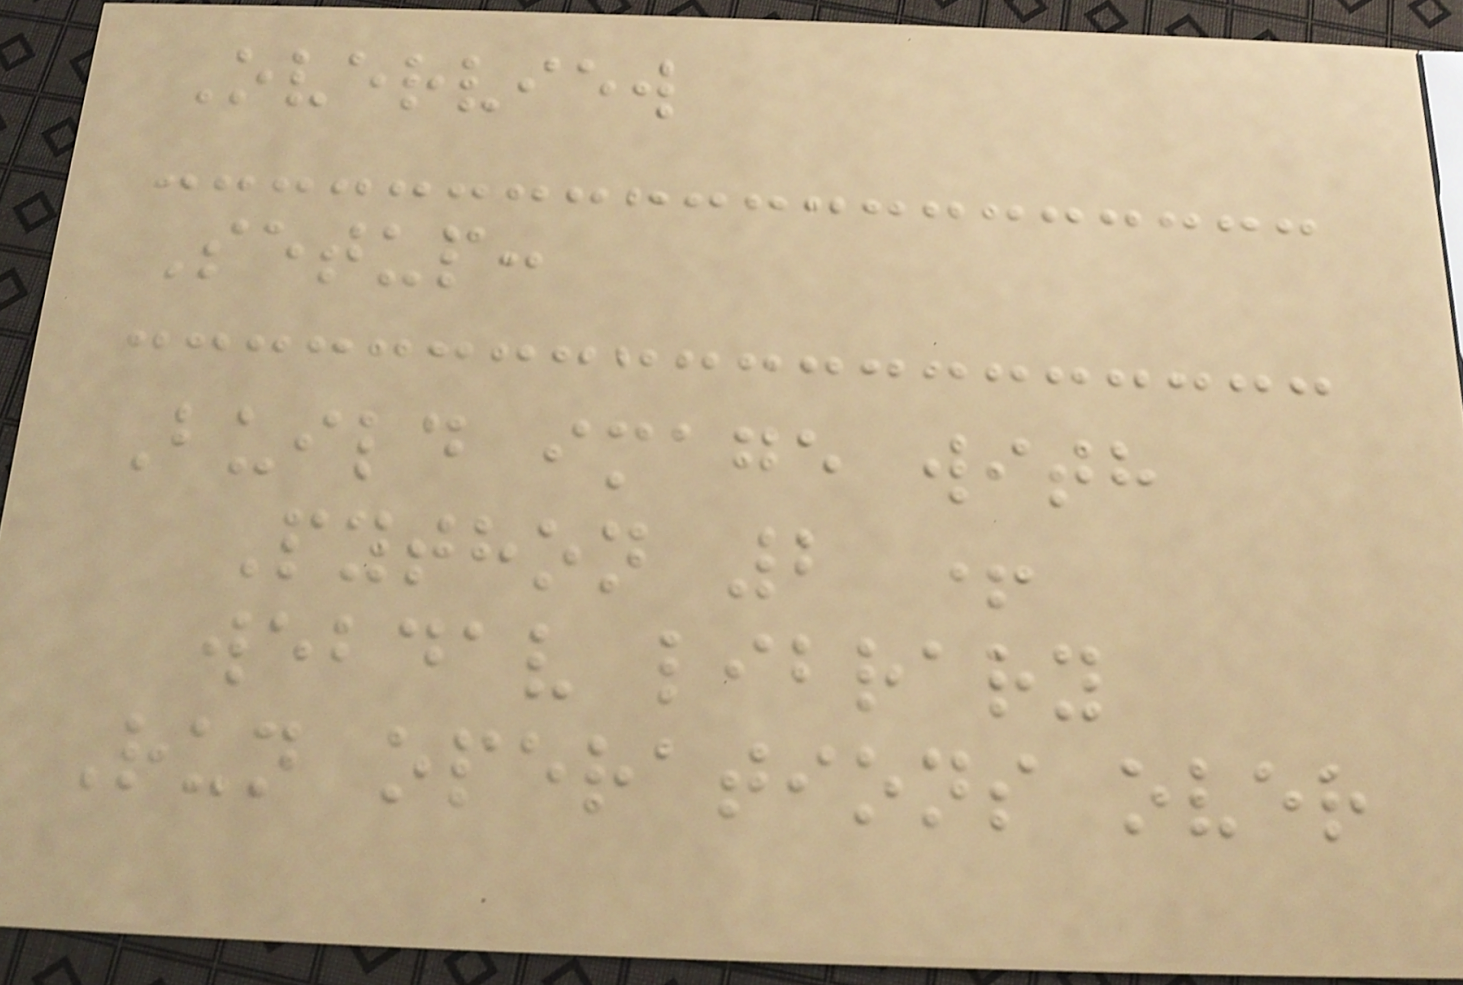Overview
Setup:
Build image with
Python 2 +
webdav library
Run operations over
